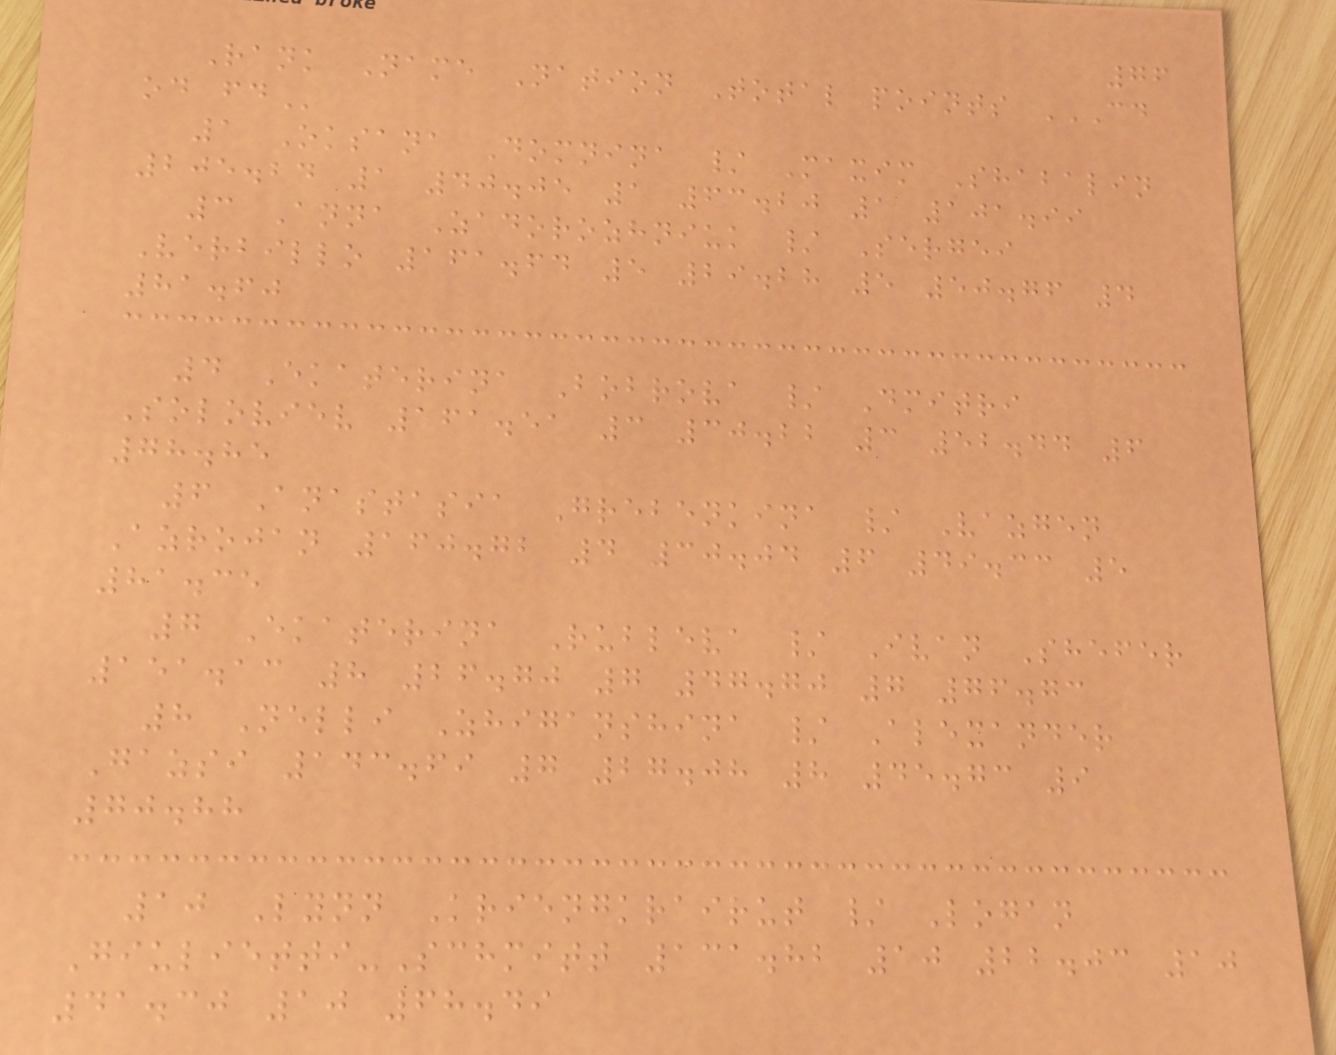76
Rank Name Nation Total points CD
OD FD
1 Oksana Domnina / Maxim Shabalin
205.24 1 40.05 1 63.20 1 101.99
3 Anna Zadorozhniuk / Sergei
Verbillo 161.64 5 29.28 5 50.76 4
81.60
4 Ekaterina Bobrova / Dmitri
Soloviev 161.51 3 30.22 3 52.44 6
78.85
6 Anastasia Grebenkina / Vazgen
Azrojan 160.72 4 30.04 6 49.33 5
81.35
7 Ekaterina Rubleva / Ivan Shefer
151.13 8 26.70 7 47.70 7 76.73
8 Nelli Zhiganshina / Alexander
Gazsi 143.69 7 27.08 8 45.73 9
70.88
10 Lynn Kriengkrairut / Logan
Giulietti-Schmitt 131.82 10 22.03 10
41.30 10 68.49
